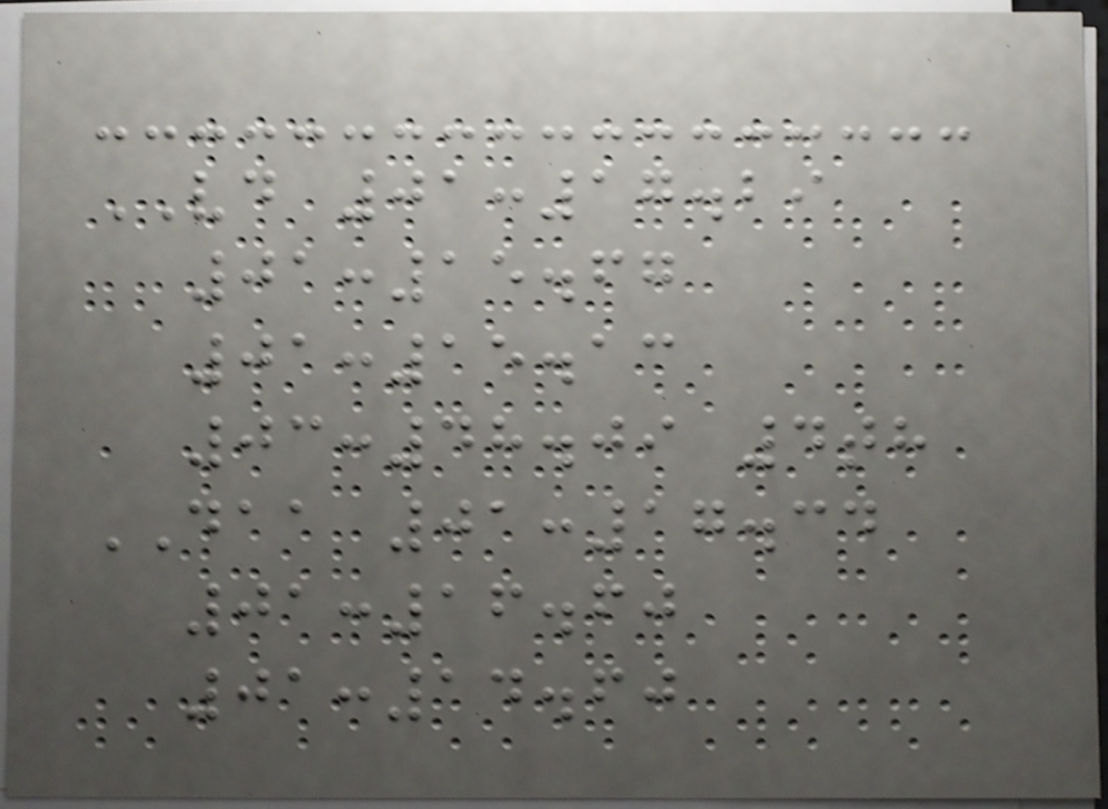VD 01:17.29
01:15.67
01:15.13
03:48.09 4th
DAA 01:17.34
01:16.60
01:14.60
